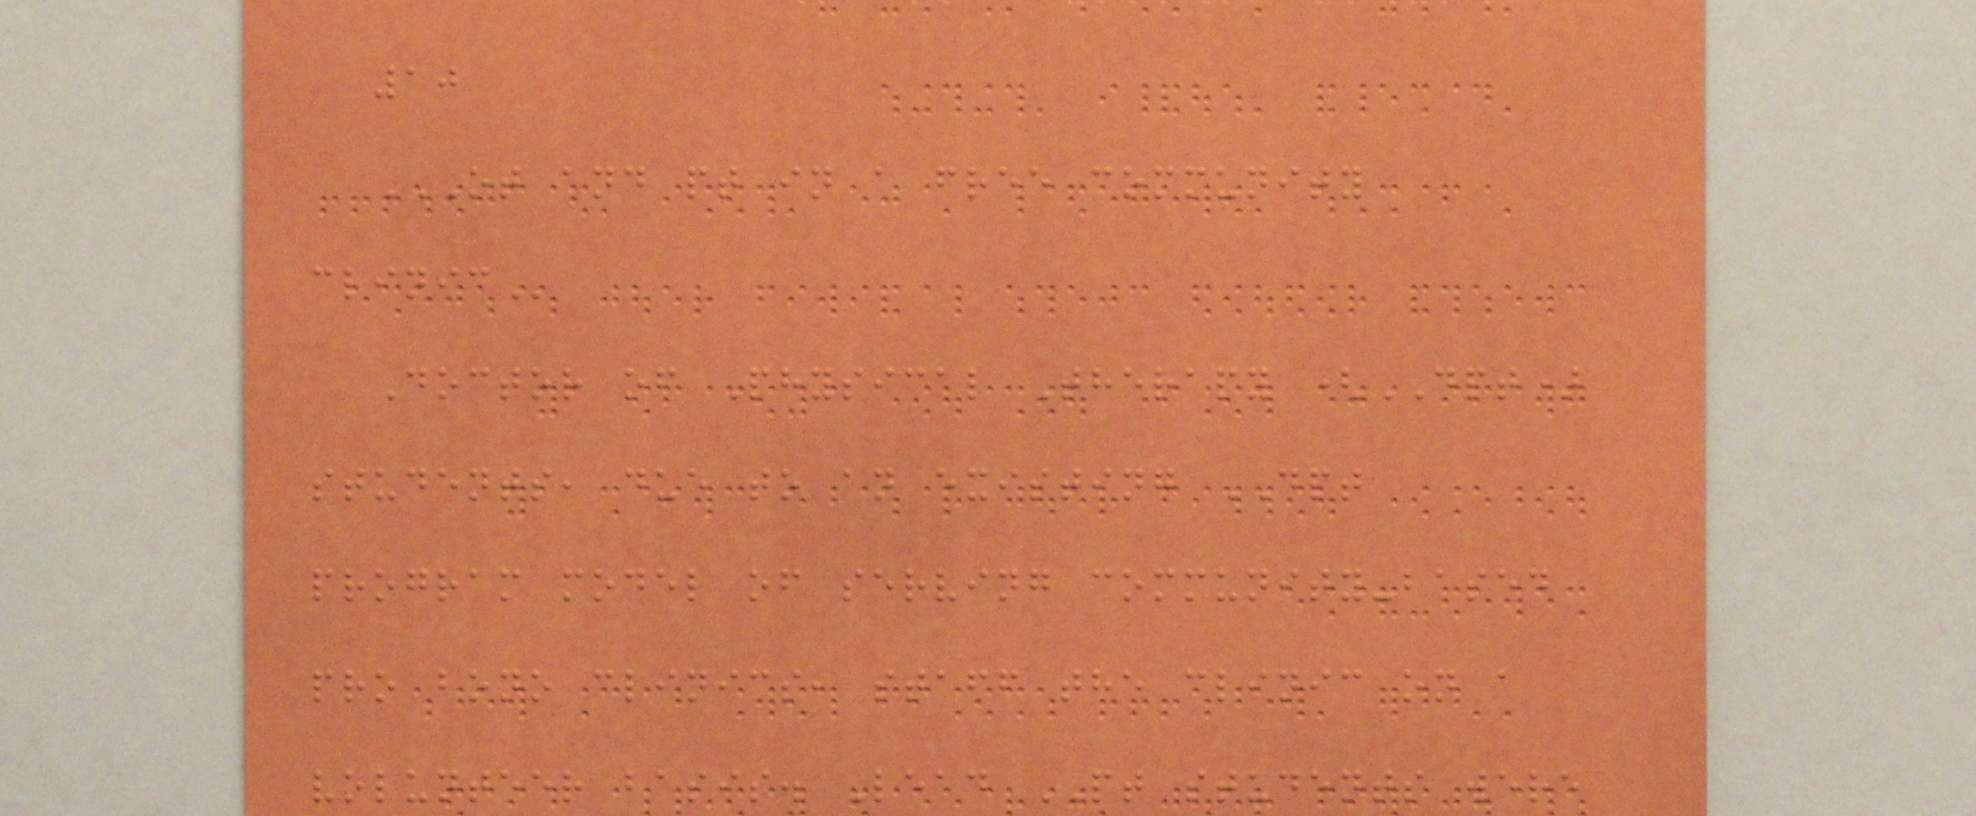10
OT AND PT IN A FREE COMMUNITY
CLINIC
Doctor of Physical Therapy (DPT)
students, due to an existing DPT
program model of serving community-based
pro bono clinics, staff the clinic on a
volunteer basis. Lead PT students were
